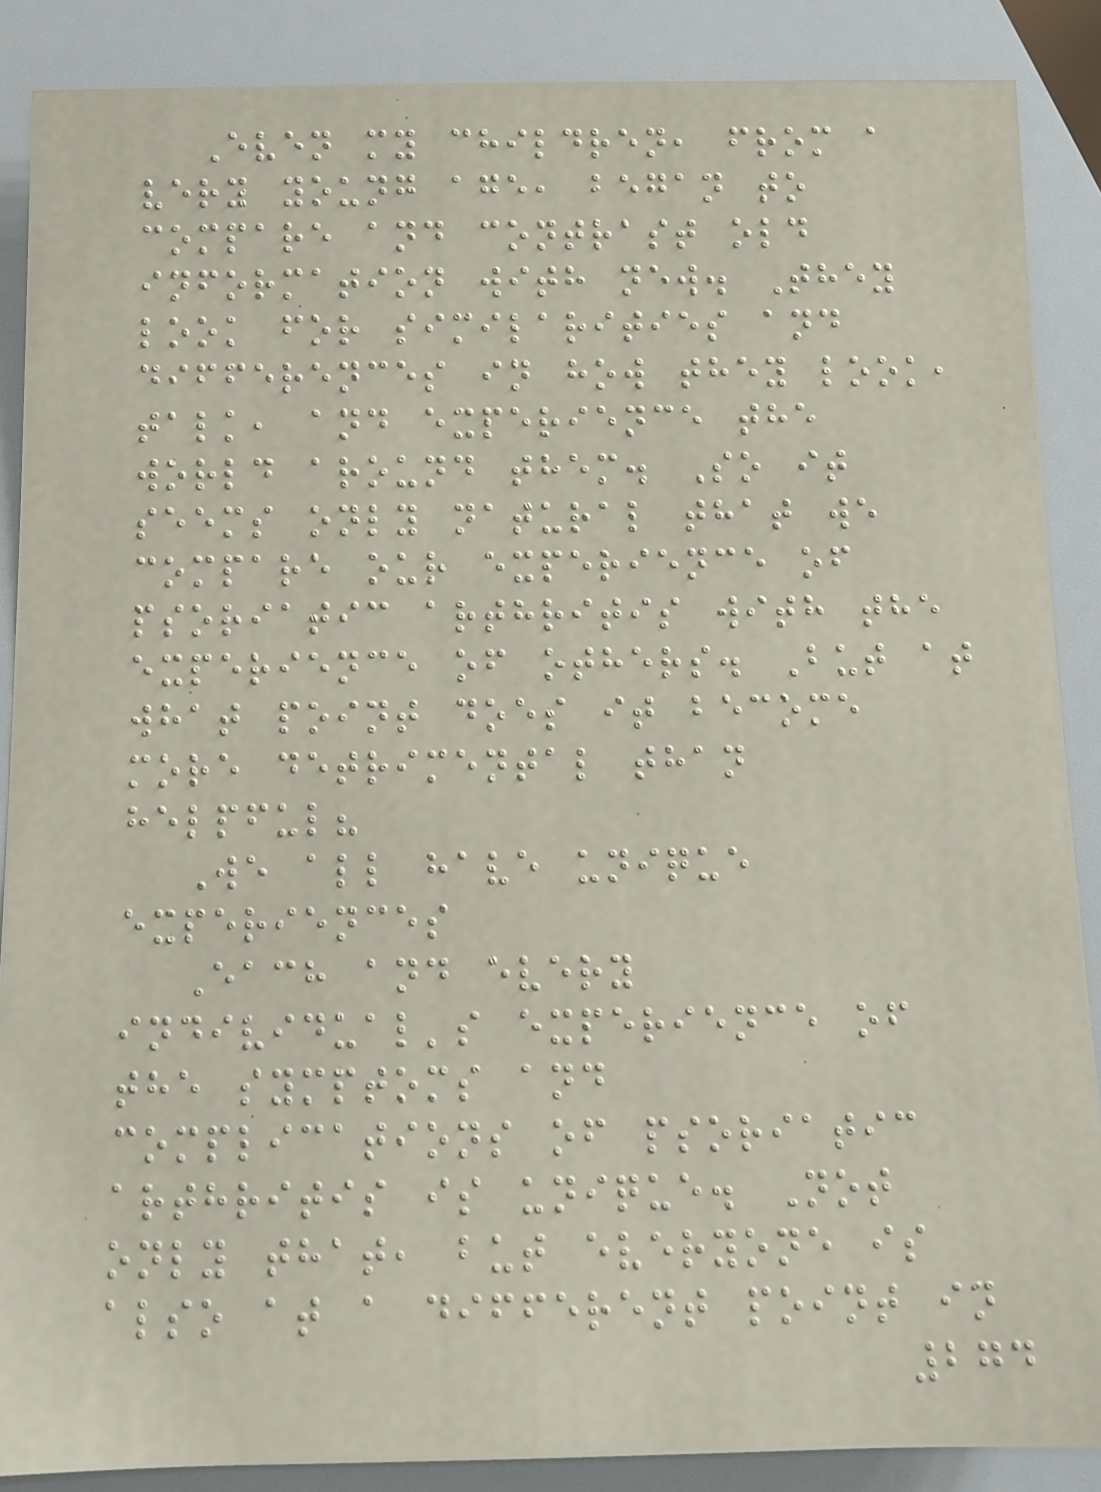Even my children, from a
very young age, began to
compare and contrast old
information with new. They
look for similarities and
differences in how they look,
talk, and experience the
world around them. So it
seems only natural that we
compare our experience of
psoriatic arthritis with the
experience of others. But at
what point does it become
more detrimental than
helpful?
We all have unique
experiences
Each and every
individual's experience of
the symptoms and
complications of psoriatic
arthritis is unique. Not
only that, but everyone is
also at a different point in
274
